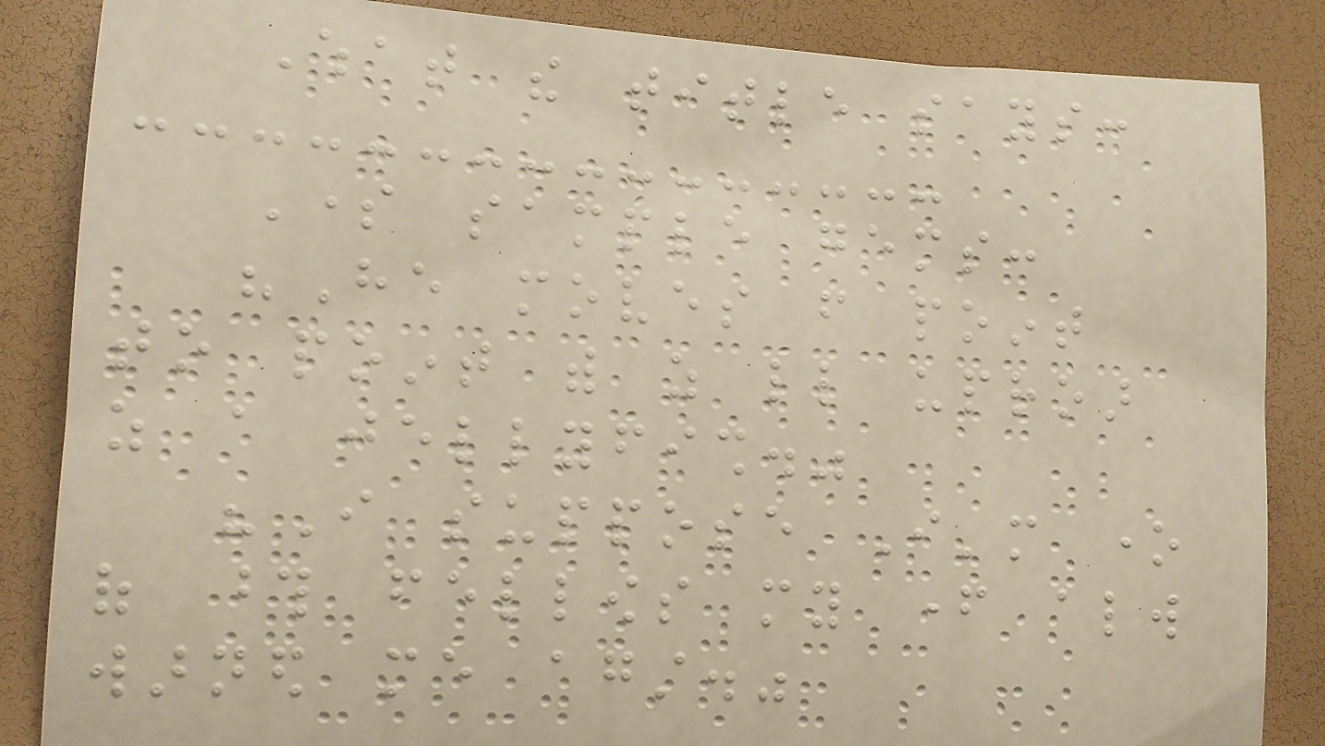What the title says:
Some sample gems:
"He moves from point
to point with as little uproar
as a jellyfish."
"I suppose I'm one
of those fellows my father always
warned me against."
